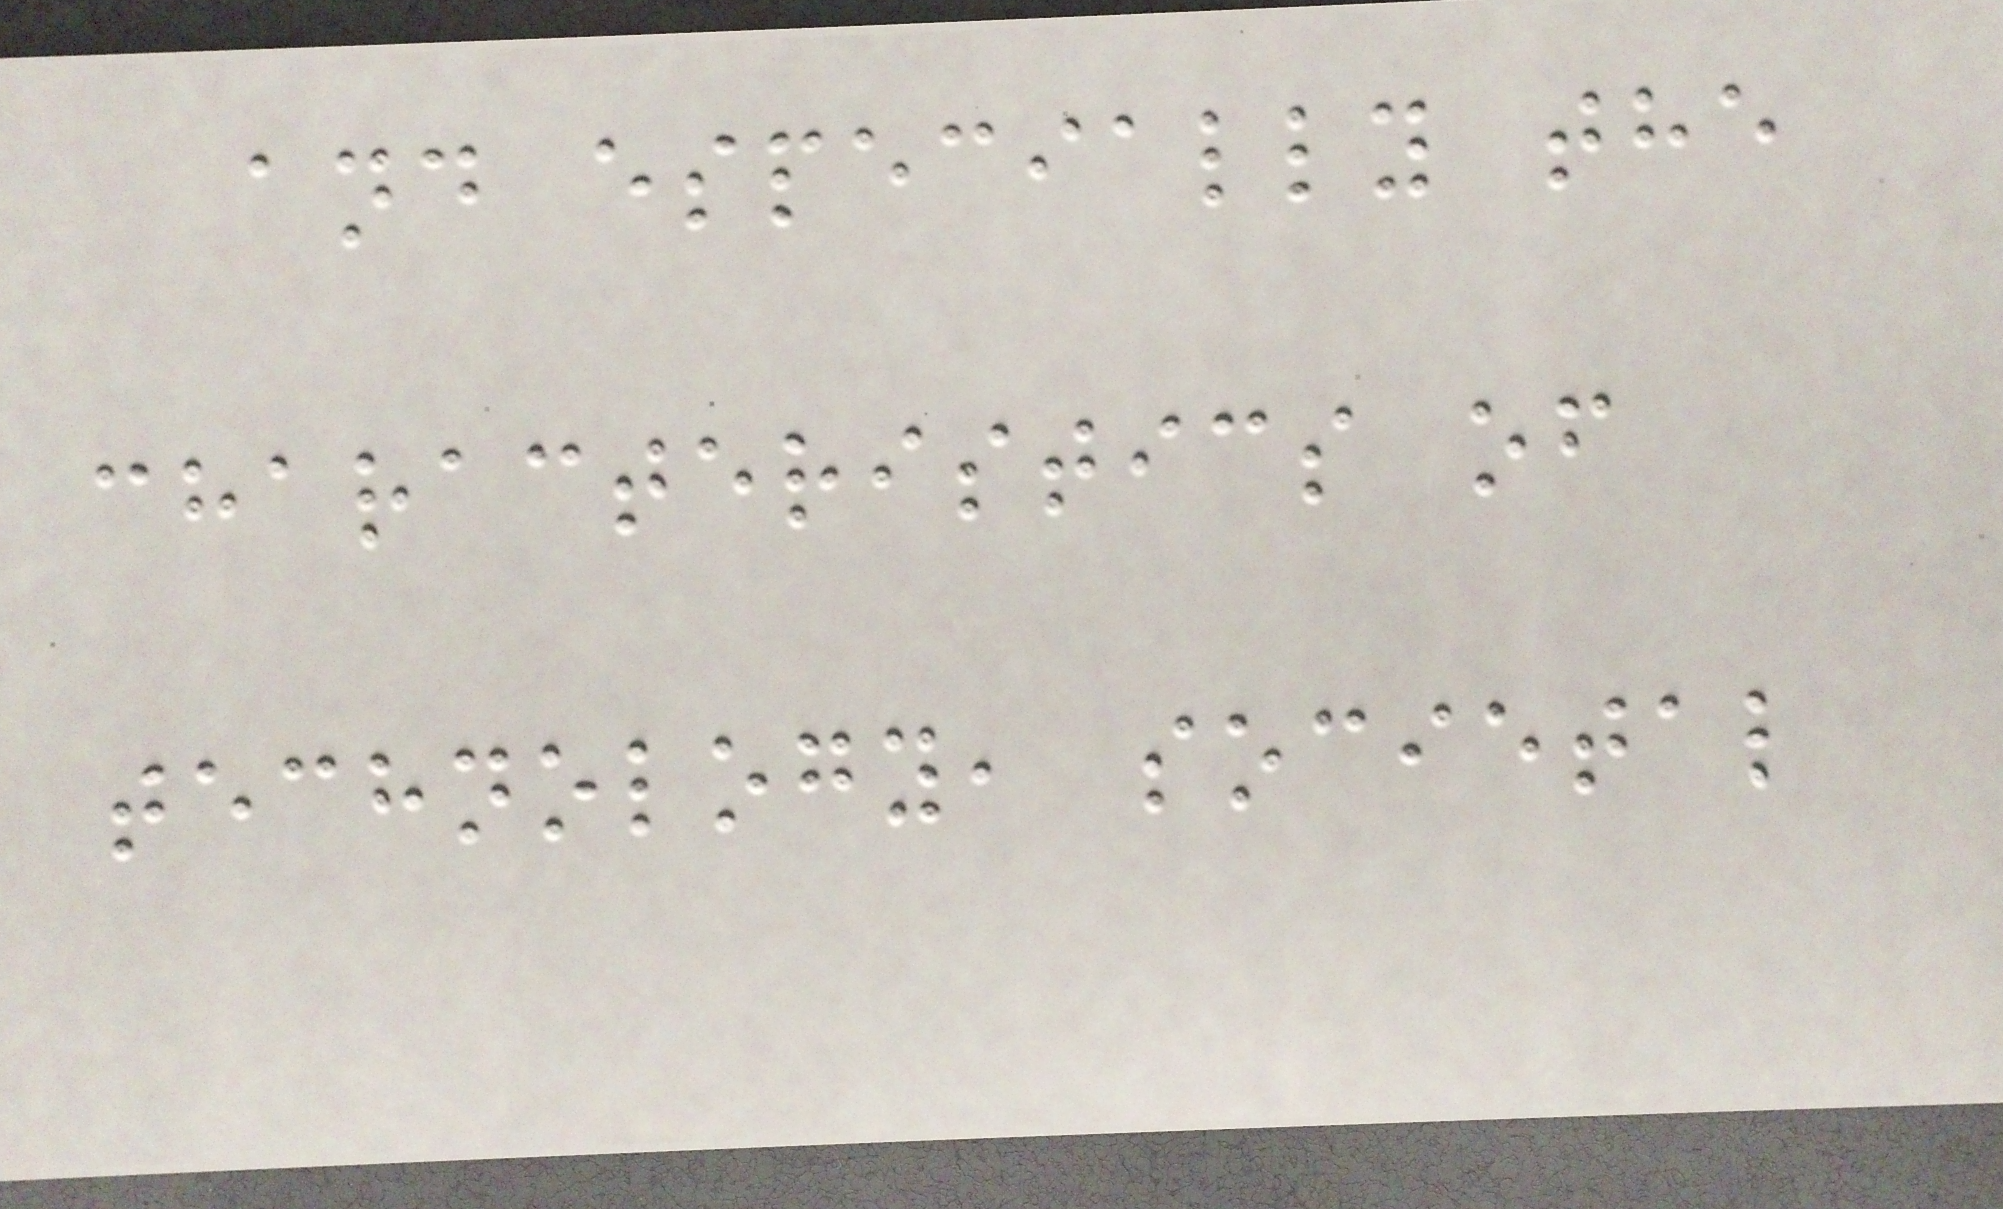and especially the
characteristics of
technology, societal
